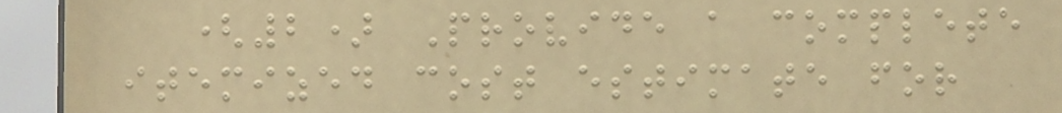(2) Provide a complete
itemized cost estimate for
